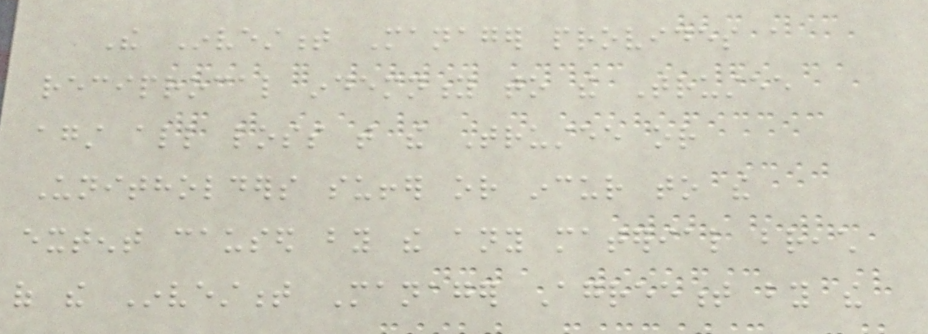The Investment Manager provides a
reciprocal indemnity to the Trustee
against all loss that the Trustee or
Unitholders suffer or incur to the
extent caused by the any material breach
of the Investment Manager Agreement by the
